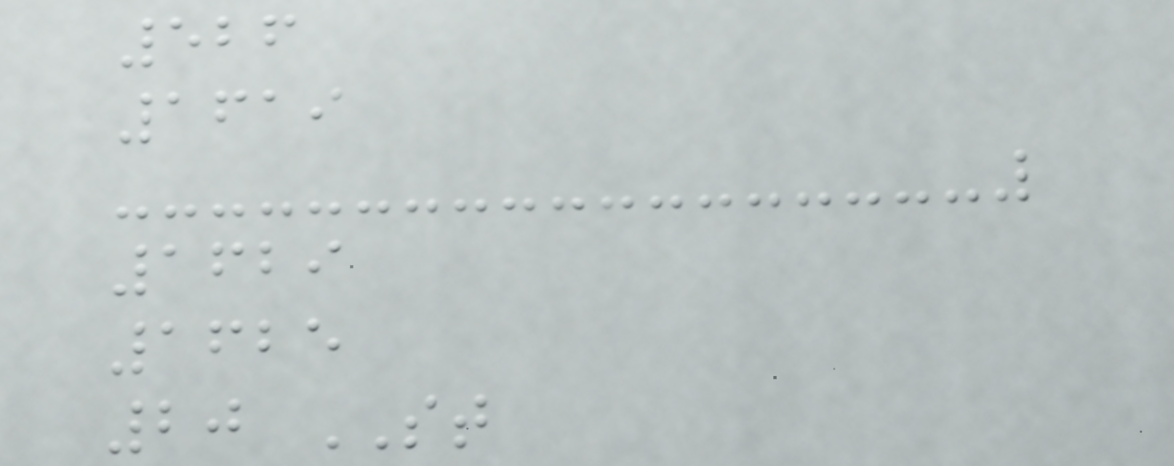526
1619
1629
1625
20 ST
